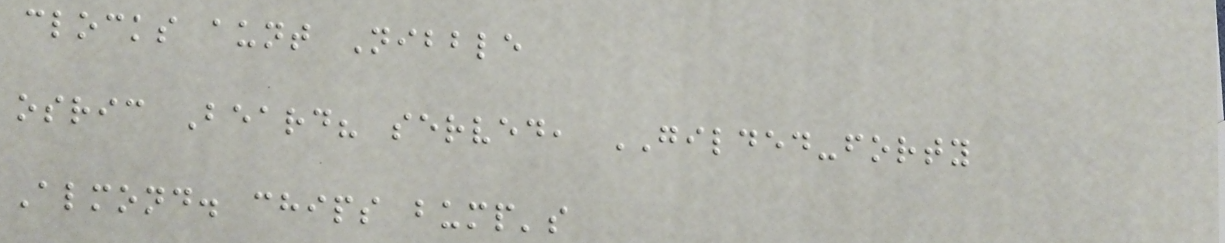clocks aunt Nibble
osric Beard? served, GILDED-forty
Almond. chips bump's
